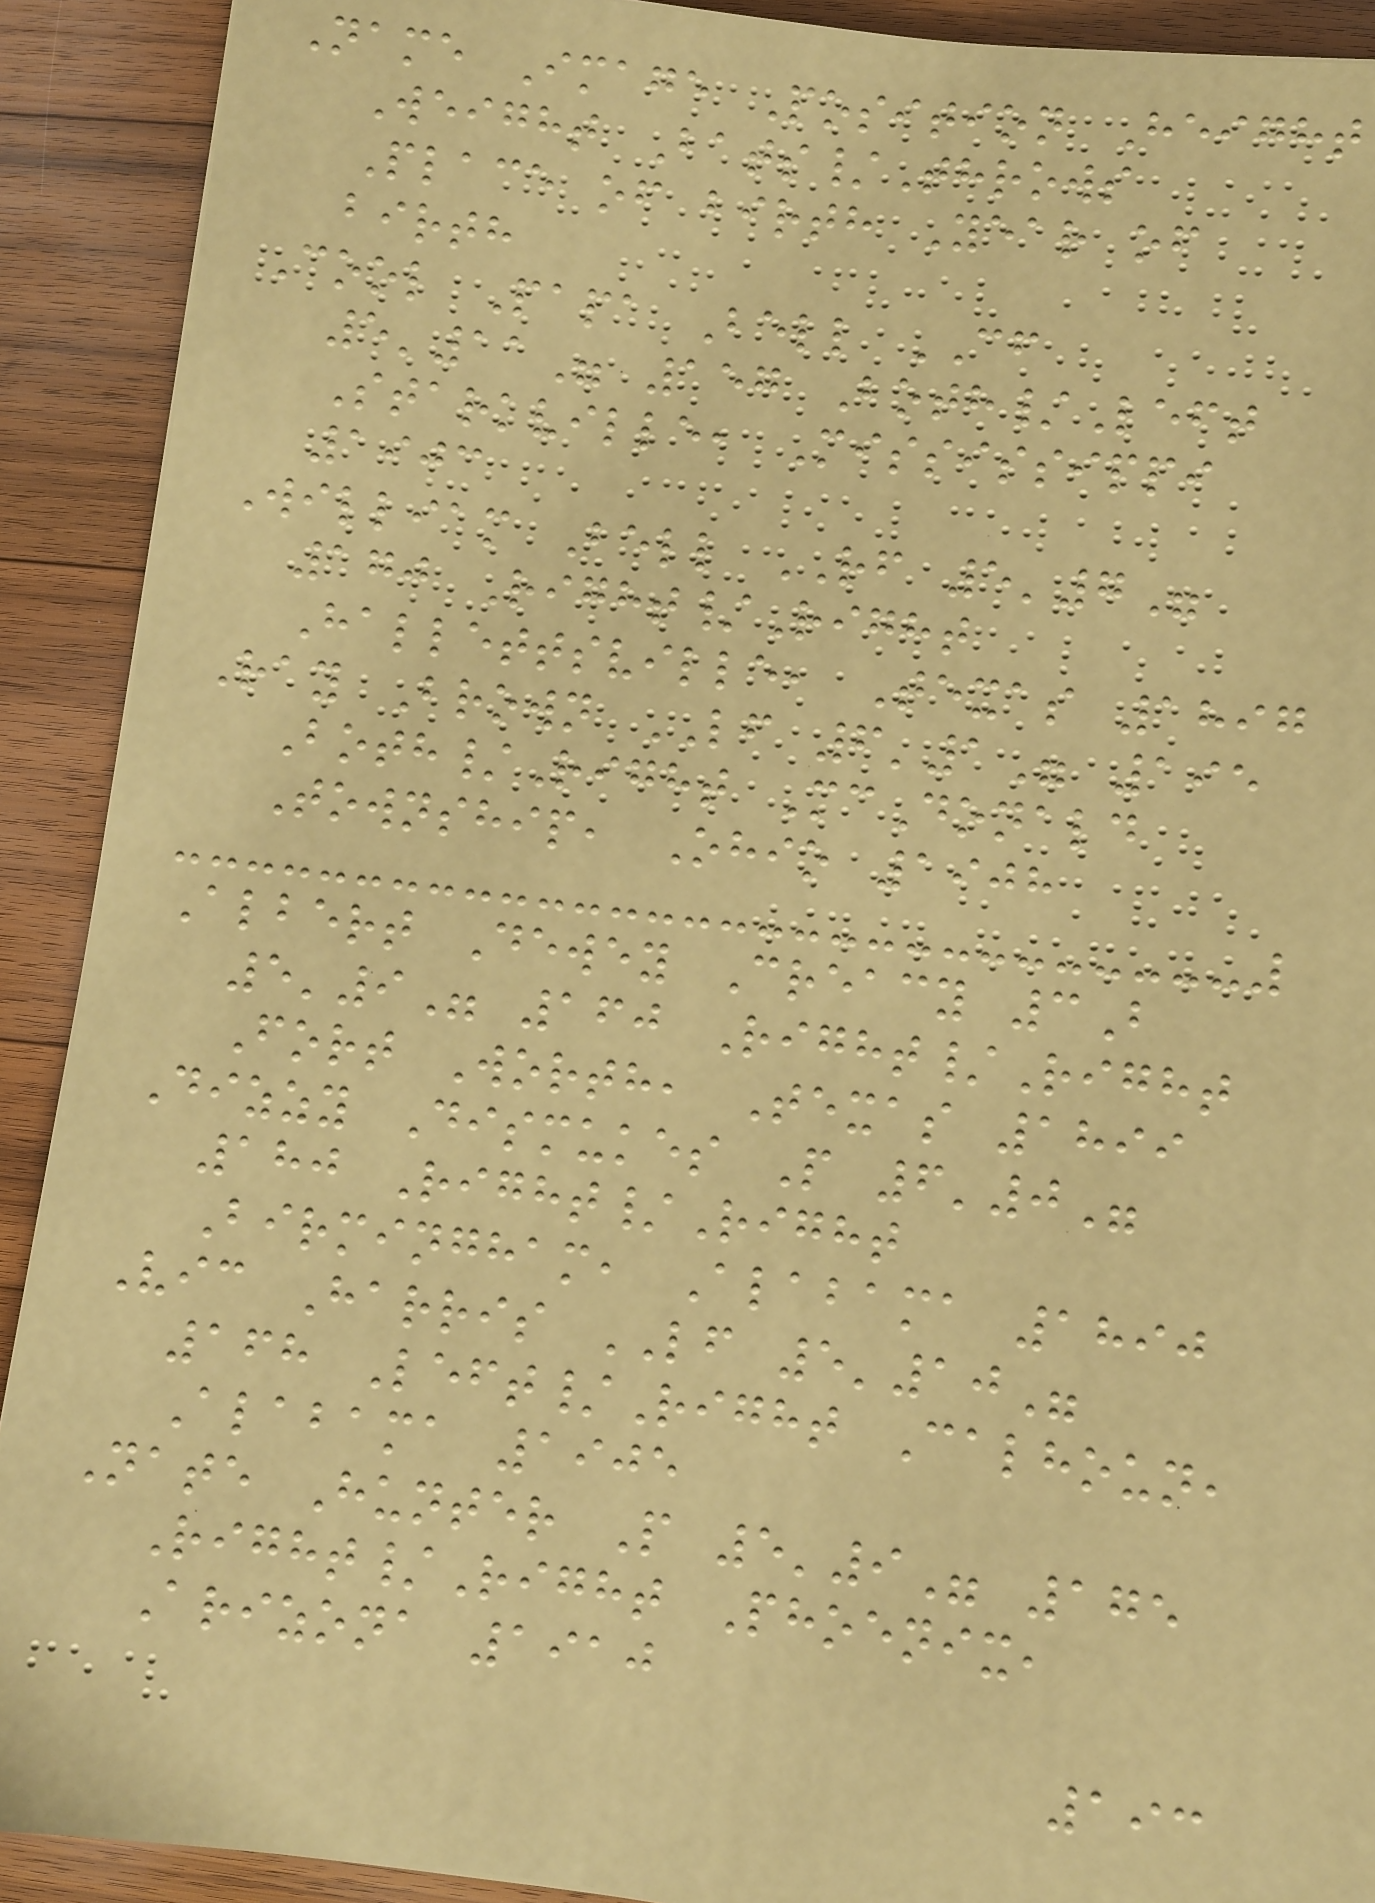Name Image Position Height
Weight Bats/Throws
Place of birth Year of
birth
Cool Papa Bell CF
5'11" 157 Both/Left
Starkville, Mississippi
1903
William Bell RF 5'7"
170 Right/Right
Hallettsville, Texas 1897
Ray Brown LF 6'1" 195
Both/Right McDonald
Township, Ohio 1908
Albert Dewey Creacy 3B
5'9" 160 Right/Right
Fort Worth, Texas 1899
Dizzy Dismukes P 6'0"
180 Right/Right
Birmingham, Alabama 1890
Vic Harris LF 5'10"
168 Left/Right Calhoun,
Alabama 1905
Nate Hunter P 5'9" 175
Right/Right Phoenix,
Arizona 1910
193
